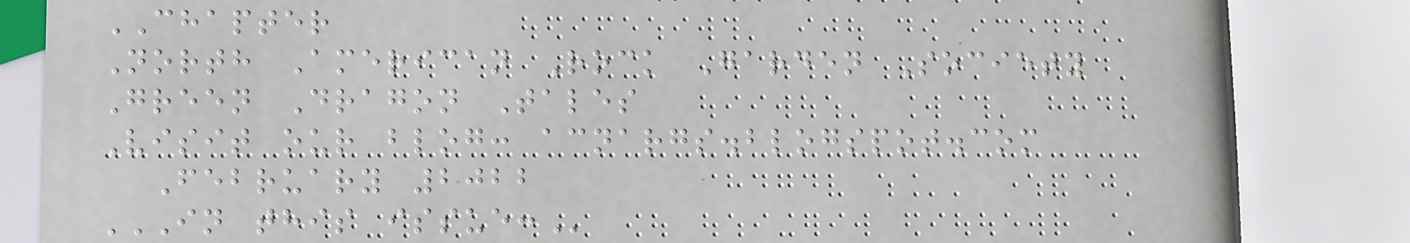CHAPTER
North American Rock Garden Society
Green Dragon Tales
Visit our blog: acnargs.blogspot.com
February 2022
IN THIS ISSUE:
